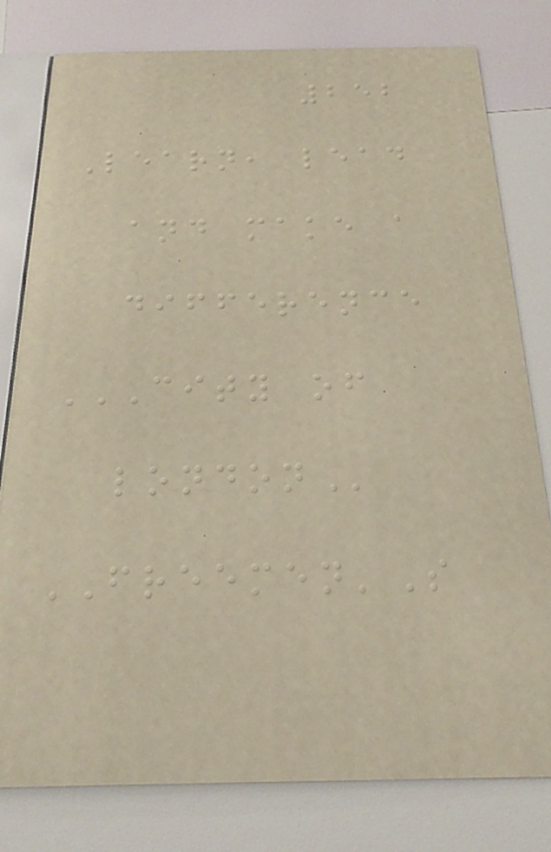252
Learn, lead
and make a
difference
CITY OF
LONDON
FREEMEN'S
